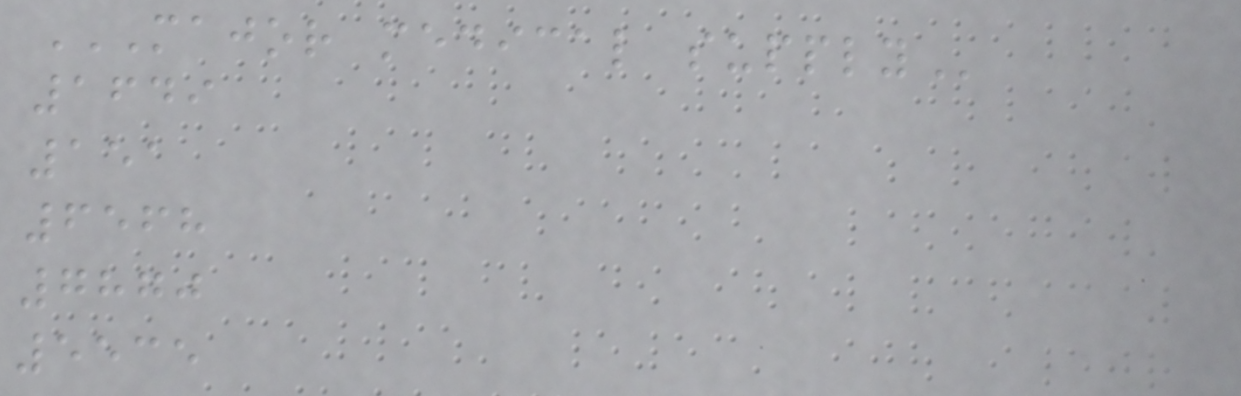MAJOR MEDICAL SUPPLY
1649
151
6568
7870
5535
